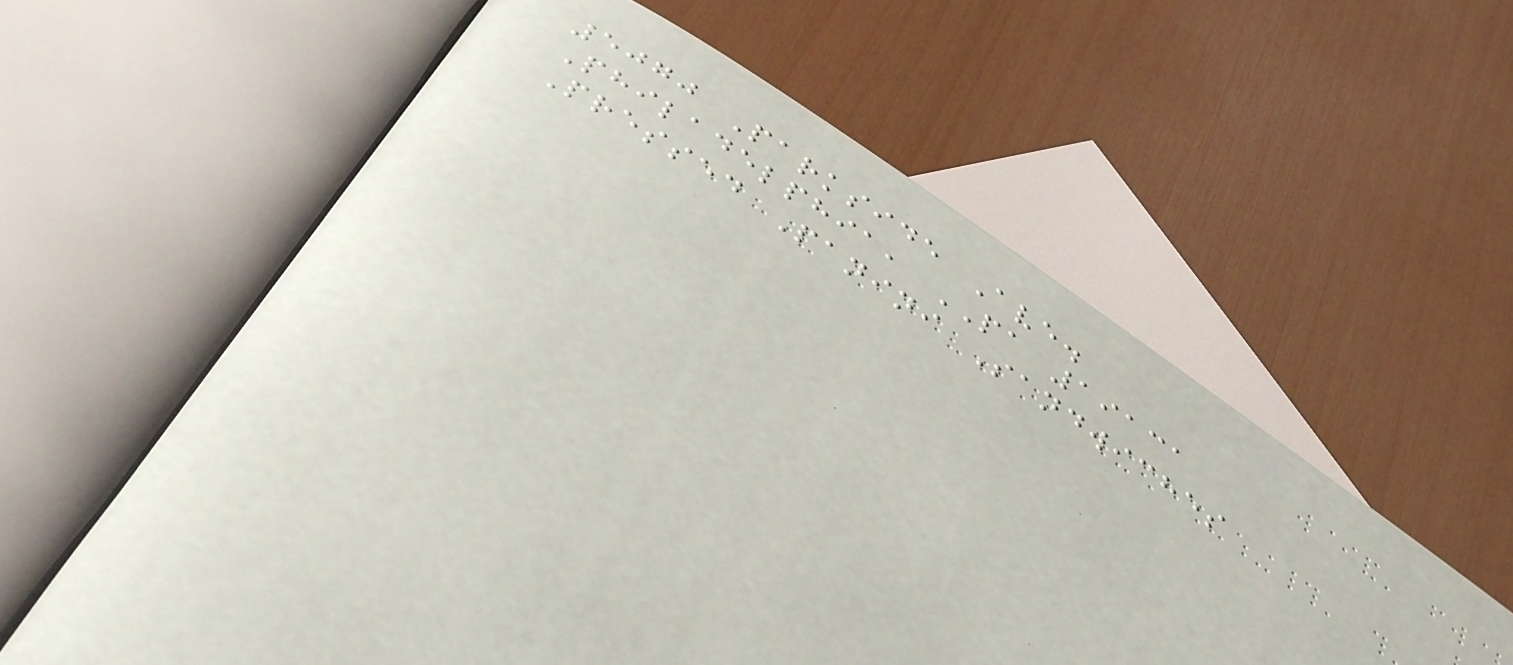5070 Parkside Ave.
Philadelphia, PA 19131
Pressed Panini Sandwiches
